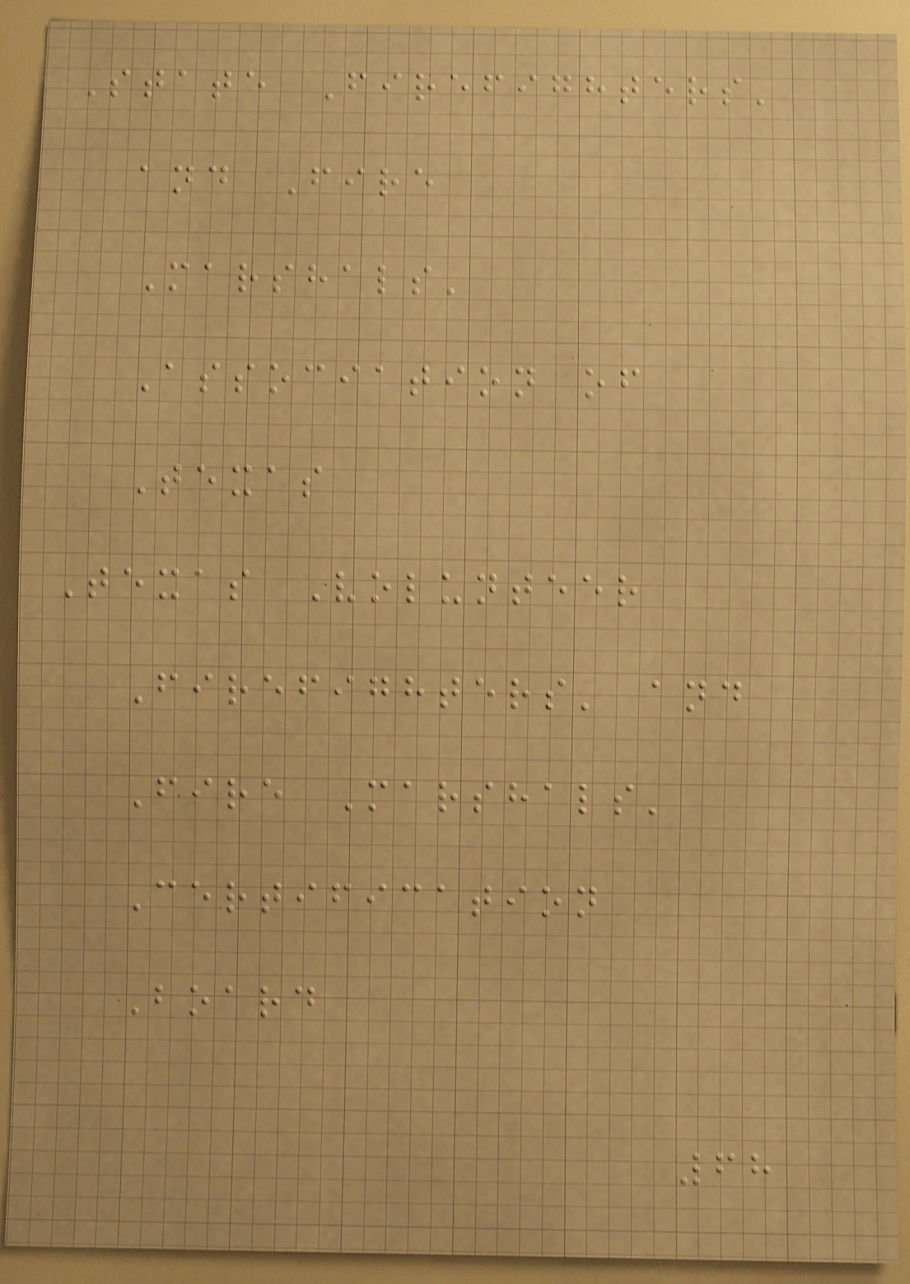State Firefighters'
and Fire
Marshals'
Association of
Texas
Texas Volunteer
Firefighters' and
Fire Marshals'
Certification
Board
68
